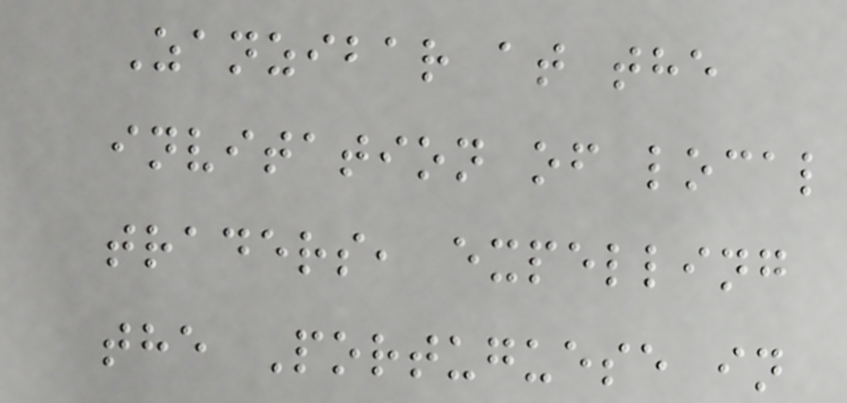Zanzibar at the
invitation of local
traders, expelling
the Portuguese in
